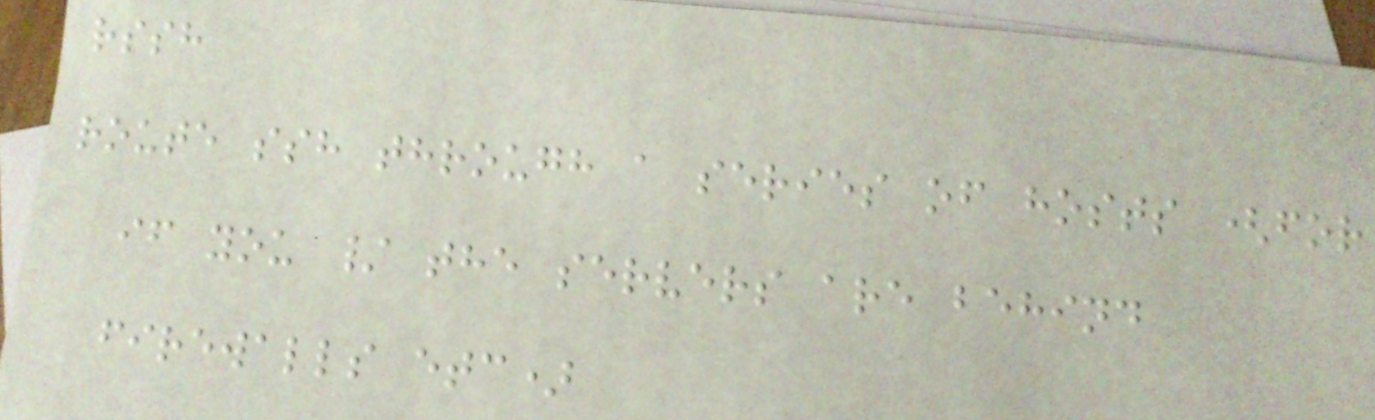rssh
route ssh through a series of hosts (for
if you / the servers are behind
firewalls etc)
